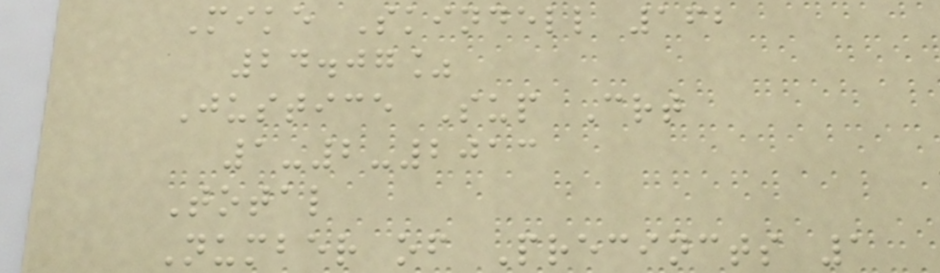Mike Skindell 162
24.07%
Justice Sup Crt
1-2-2013
Total
Number of Precincts 1
